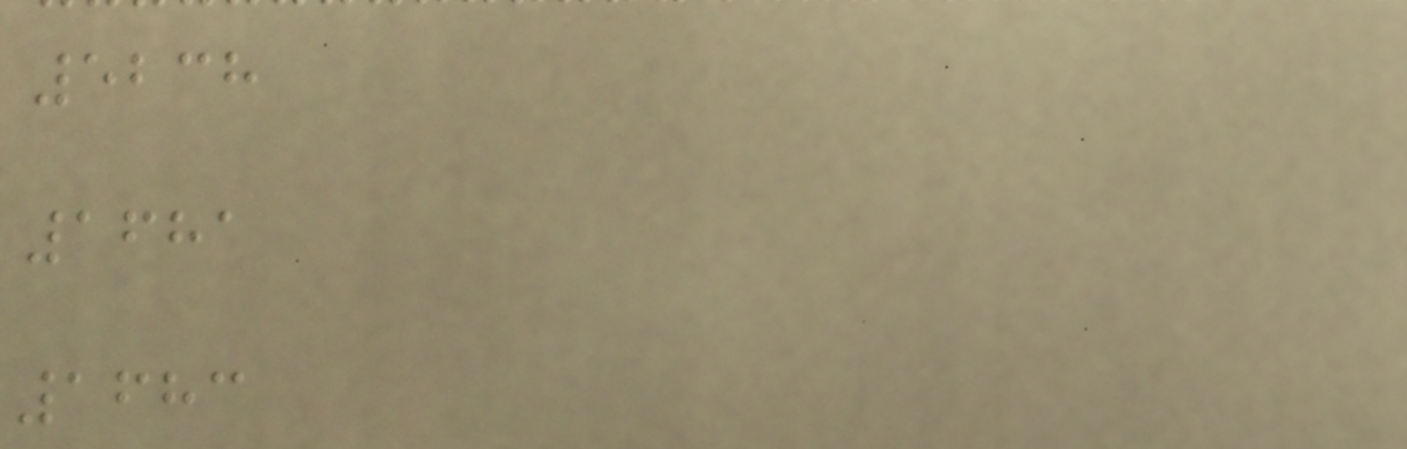5238
1681
1683
